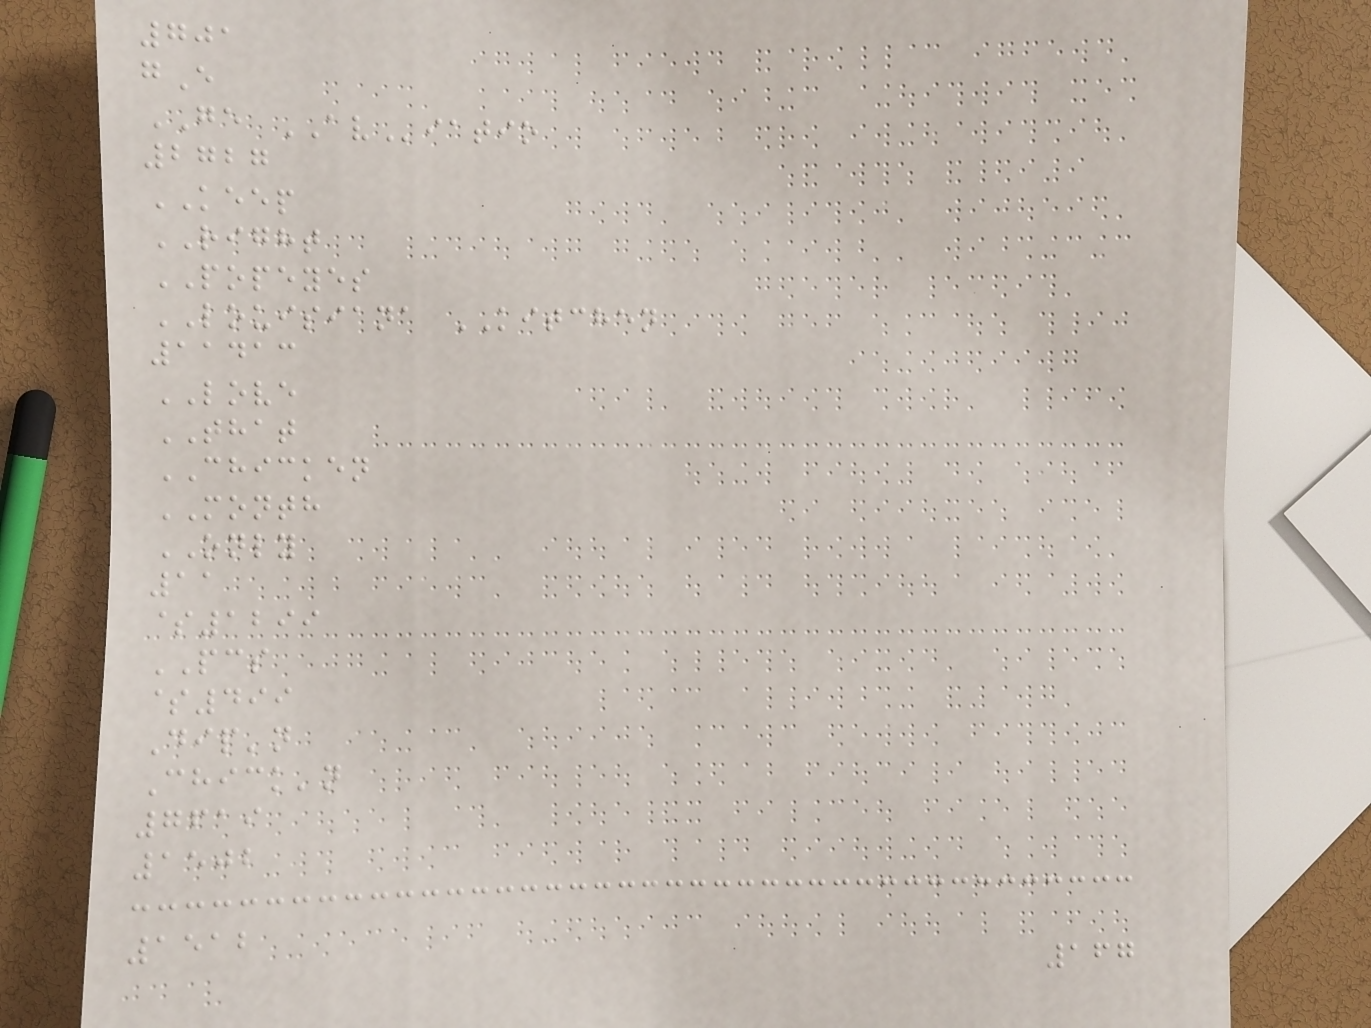701
gE
GE AViatio
2727
KEEP
RIGHT
POPEYES
LOUISIANA KITCHEN
11413
LOVE
THAT
CHICKEN
MONTH
ONLY
11
$1299
PCS
$499
Dip'n
Chick'n
7619
1502
1512
167
